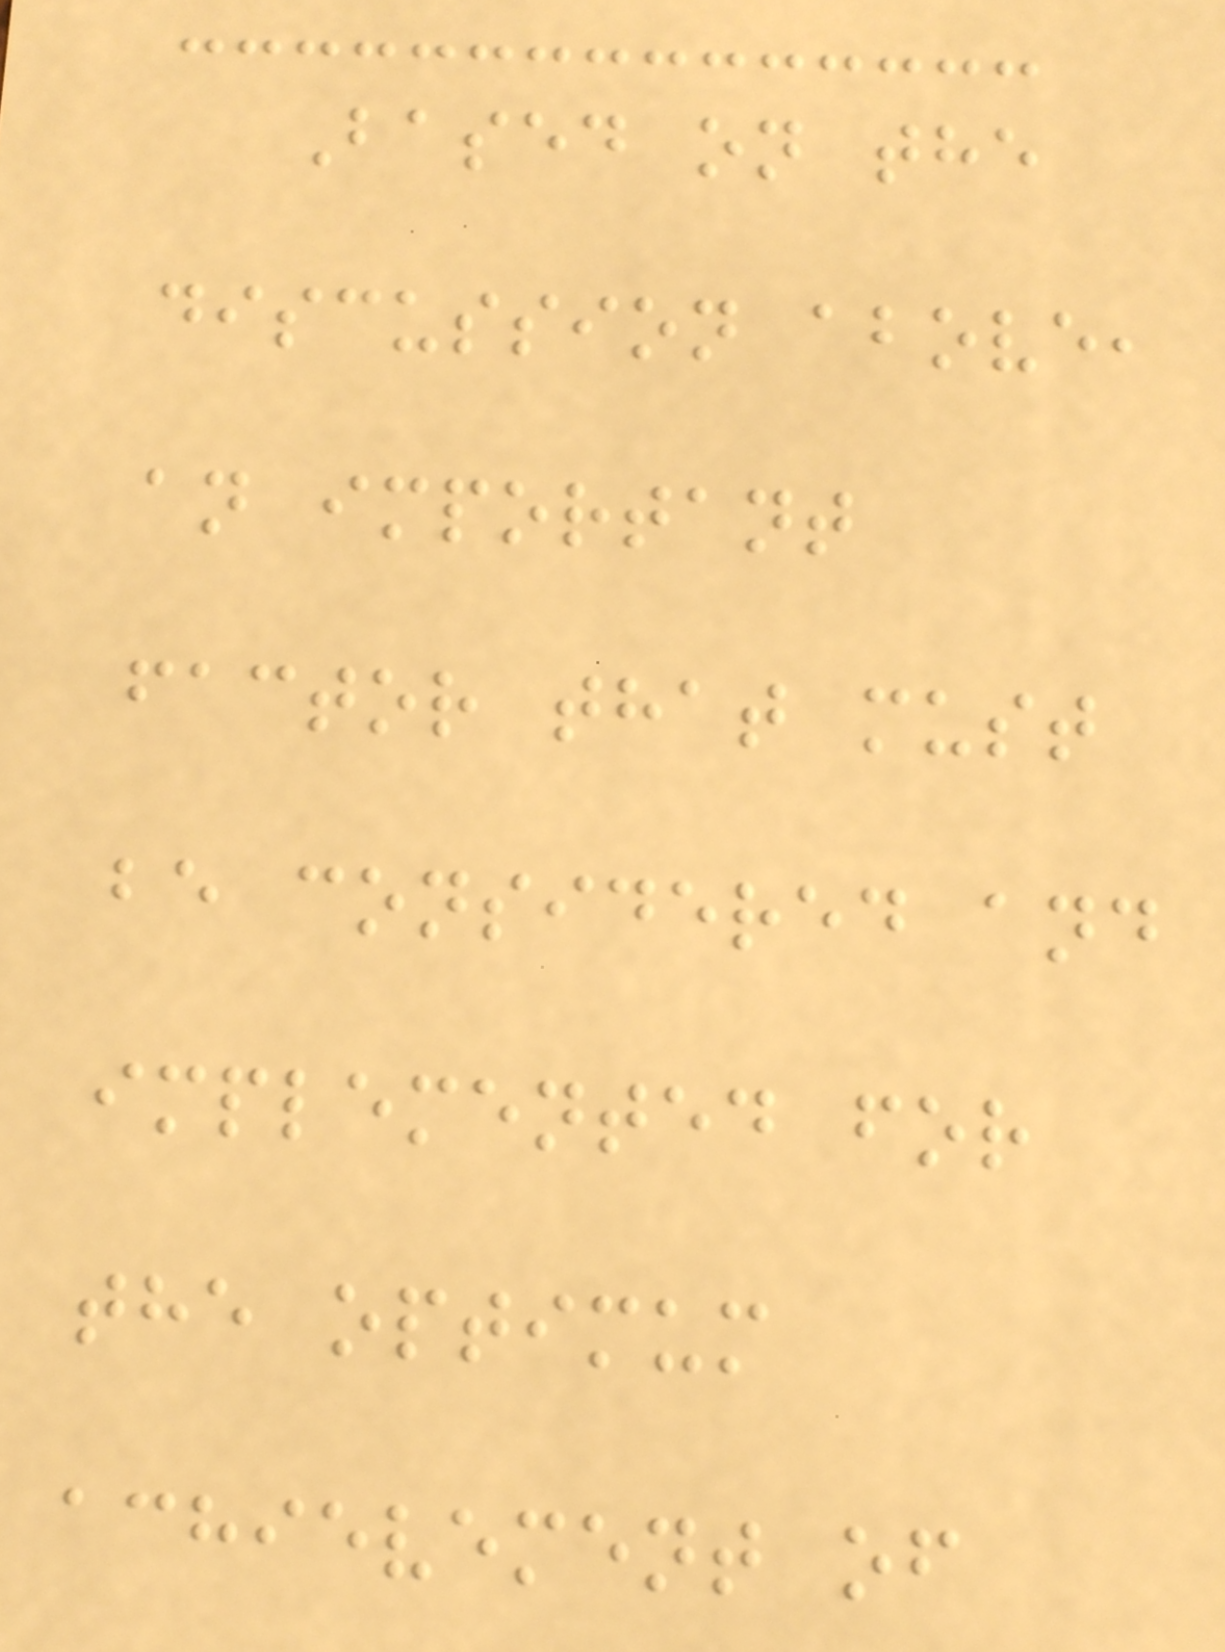Based on the
discussion above,
an important
factor that must
be considered and
implemented for
the optimum
achievement of
